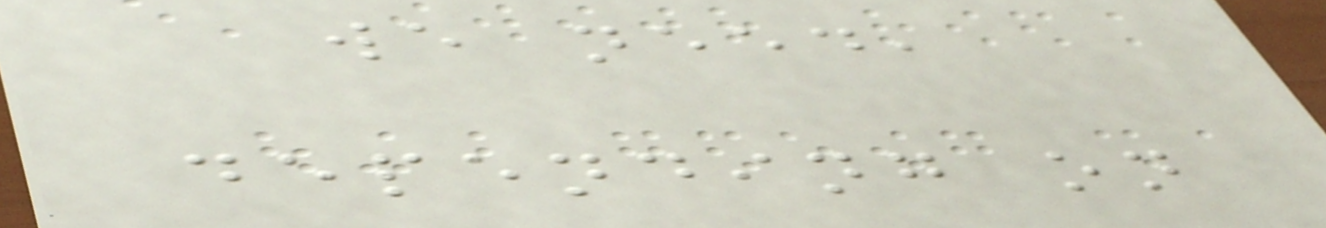we need,
depending on
